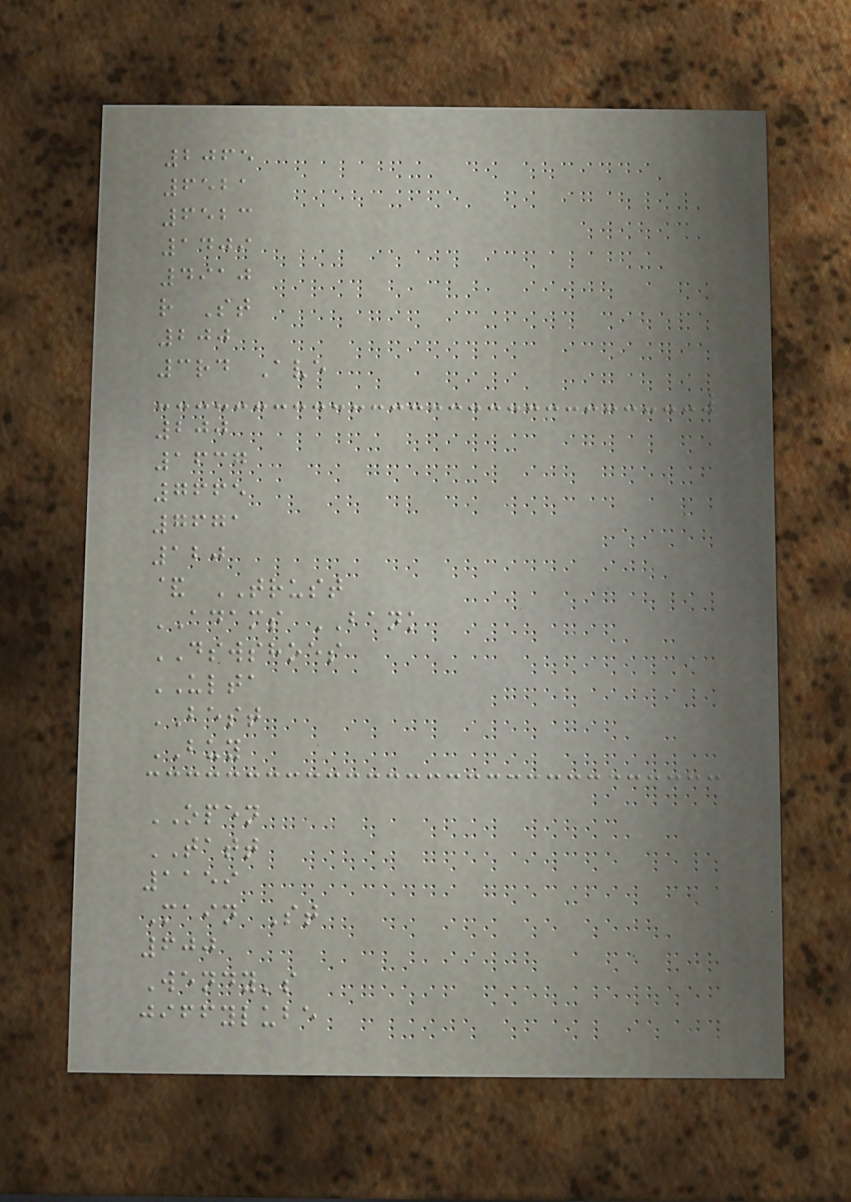2065
6521
6523
1409
4910
r St
200
3rd Ave
200
1637
7665
7671
120
& TRUST
ADAMS BANK
DSWSHOES
ULTA
BEST
BUY
OPEN
TATT
1159
Main St
600
Wendy's
jiffylube
